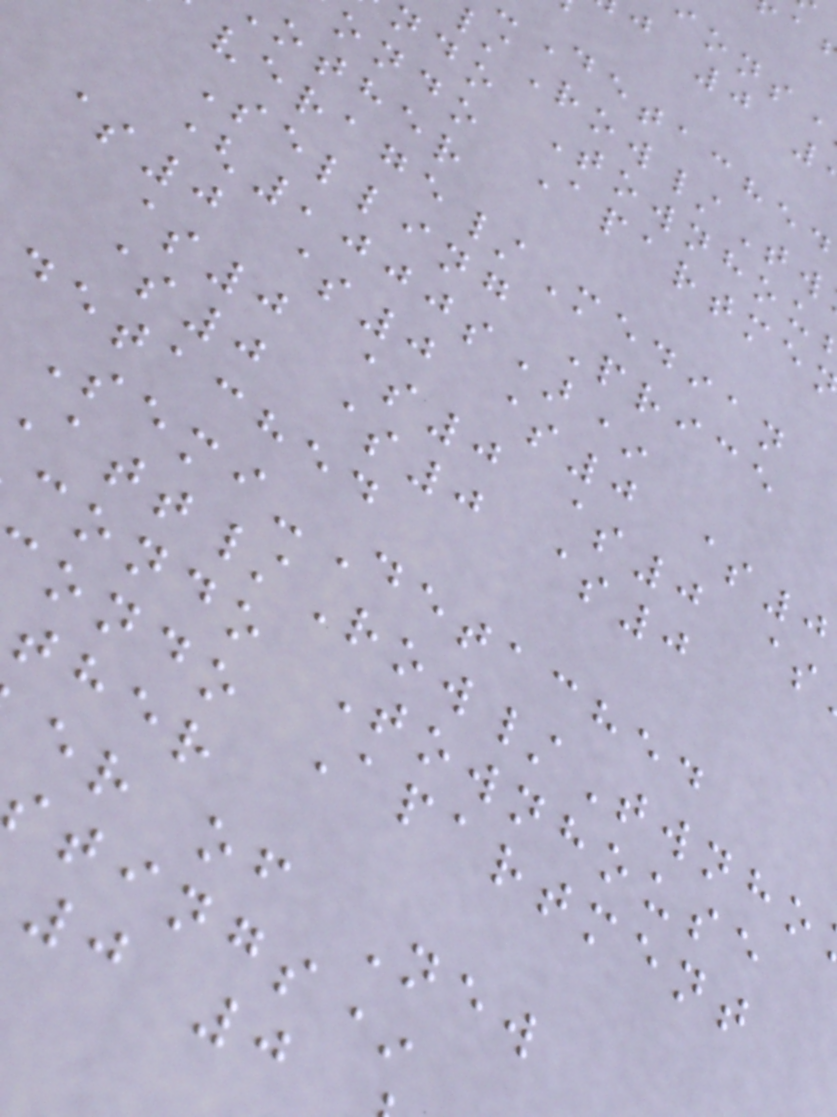Detached
ndo Townhou
ondo Apartme
other
verage/Median
Selling Price
(,000s)*
$0 $0 $0 $0
$0 $0 $0 $
$0 $0 $0
detached
Semi-Detached
Att/Row/Twnho
condo Townhouse
ondo Apartment
ther
er of New
tings*
0 0
